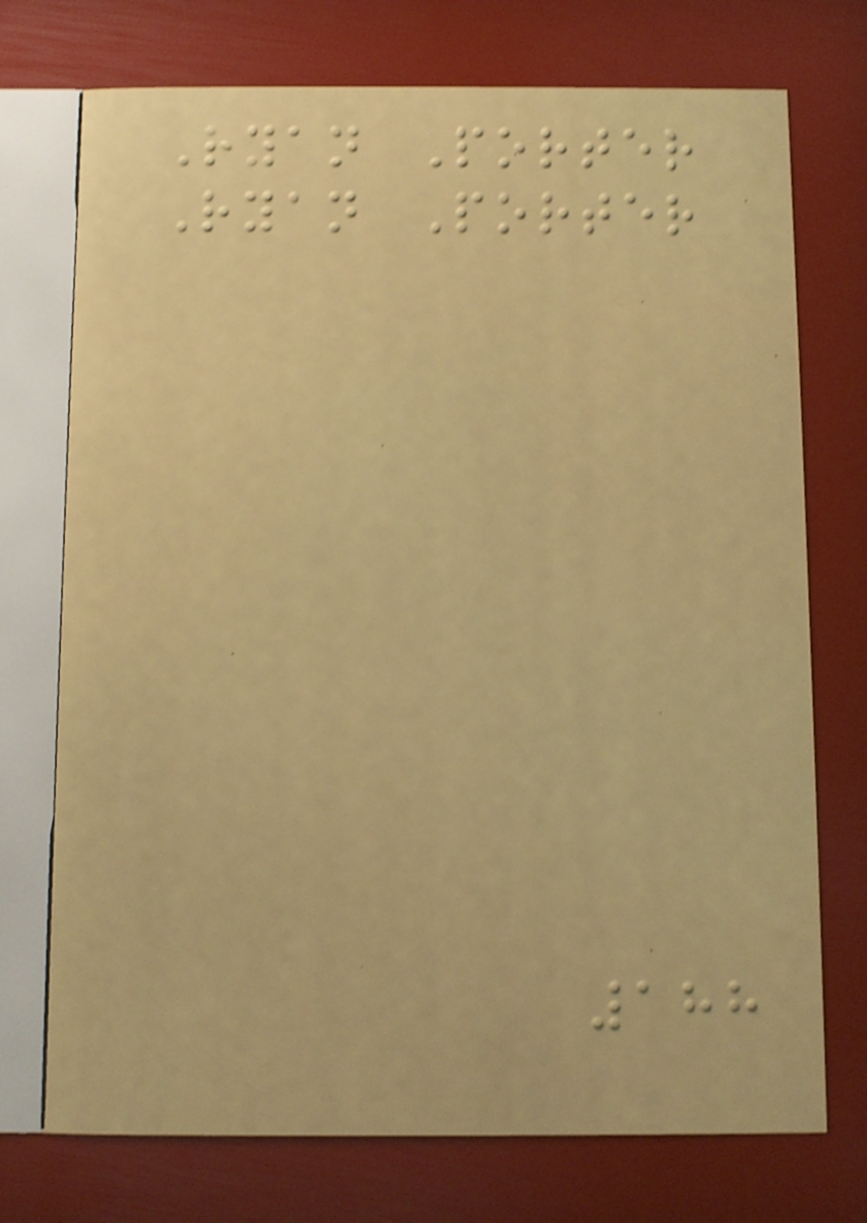Ryan Porter
Ryan Porter
188
